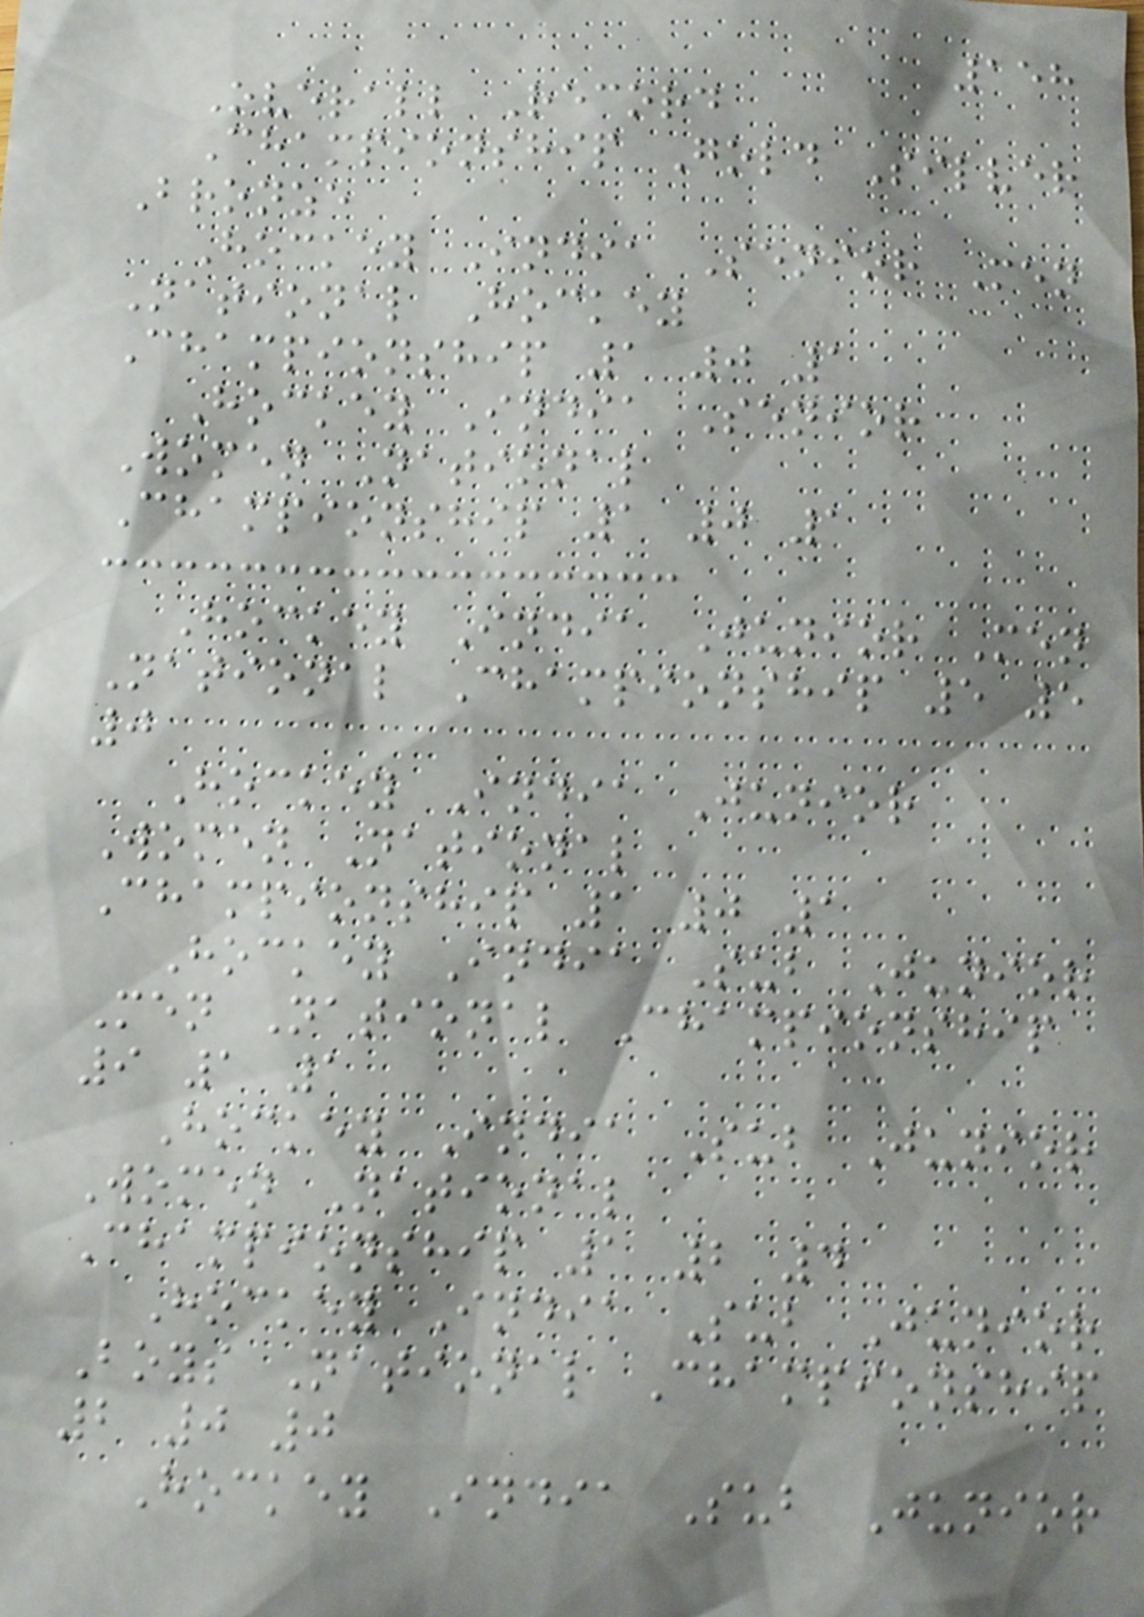158
Overall Record
Championship Gold Silver
Bronze
Hockey India Senior Men
National Hockey
Championship 1 0 1
Hockey India Senior
Women National
Championship 1 0 1
Hockey India Junior Men
National Championship 5 5
0
Hockey India Junior
Women National
Championship 1 0 1
Hockey India Sub Junior
Men National Championship
9 1 1
Hockey India Sub Junior
Women National
Championship 1 2 4
Hockey India Sub Junior
Boys National Championship
2 0 0
Hockey India Sub Junior
